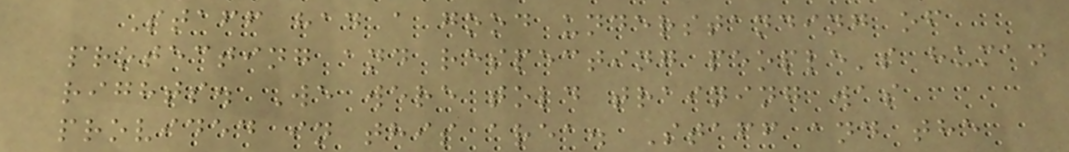Staff had a good understanding of
protecting and respecting people's human
rights. We were told training was
provided in this area. Staff and the
